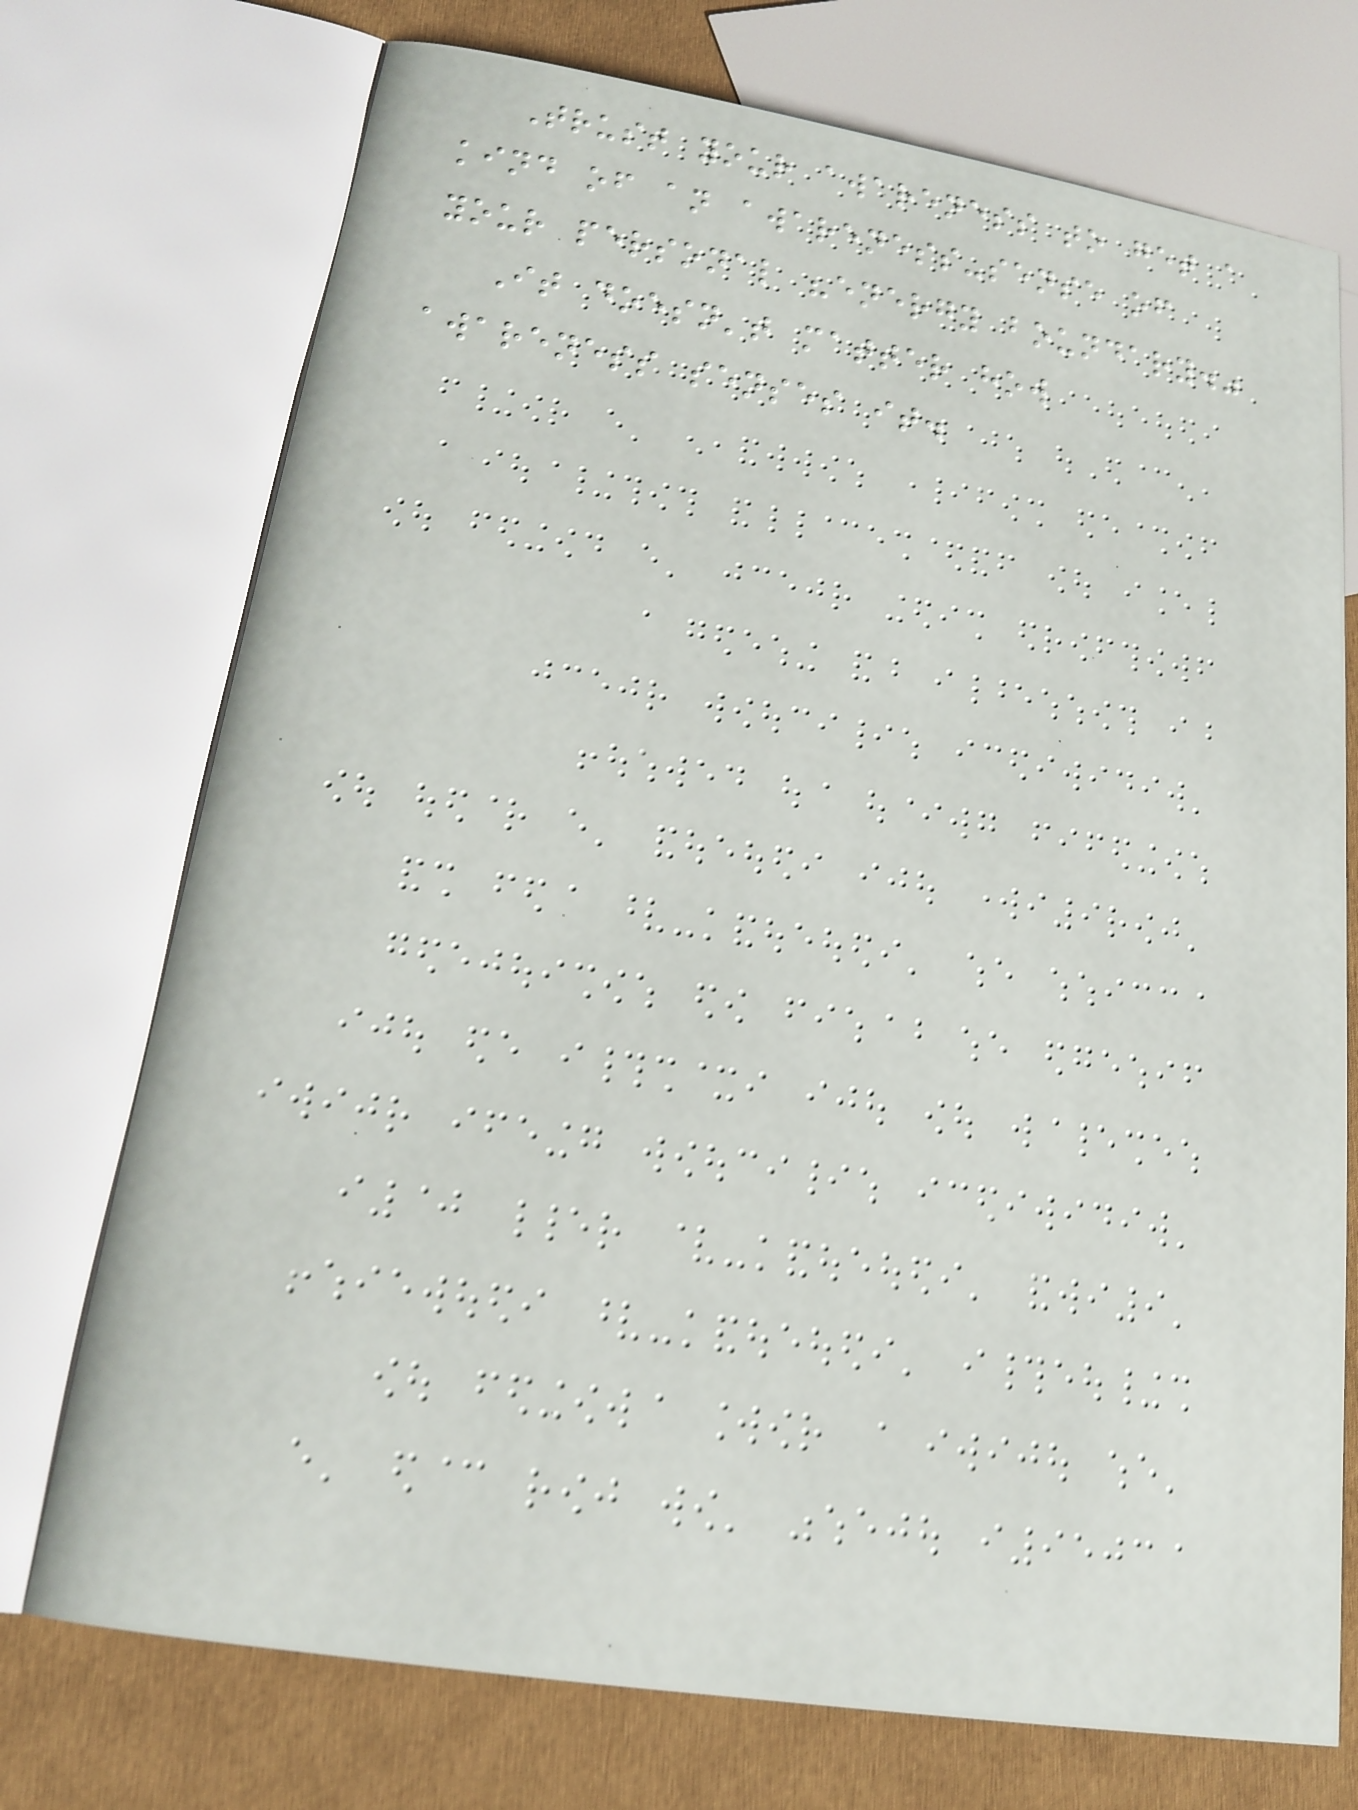Trust your awareness to get a
kind of an awareness-sense of
your personal "energy boundary."
It doesn't matter how
awareness senses it.
